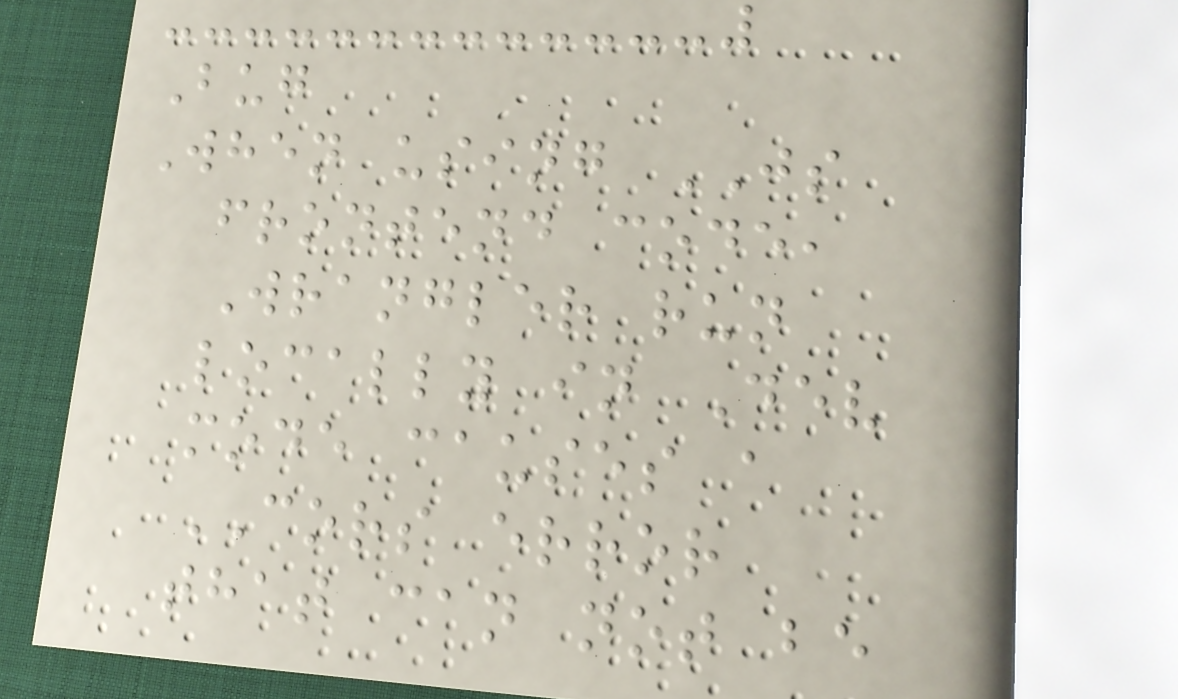Bug
When using JS
frontend code,
Wrangler run
locally in Dev
mode causes a
CORS error
that can not be
